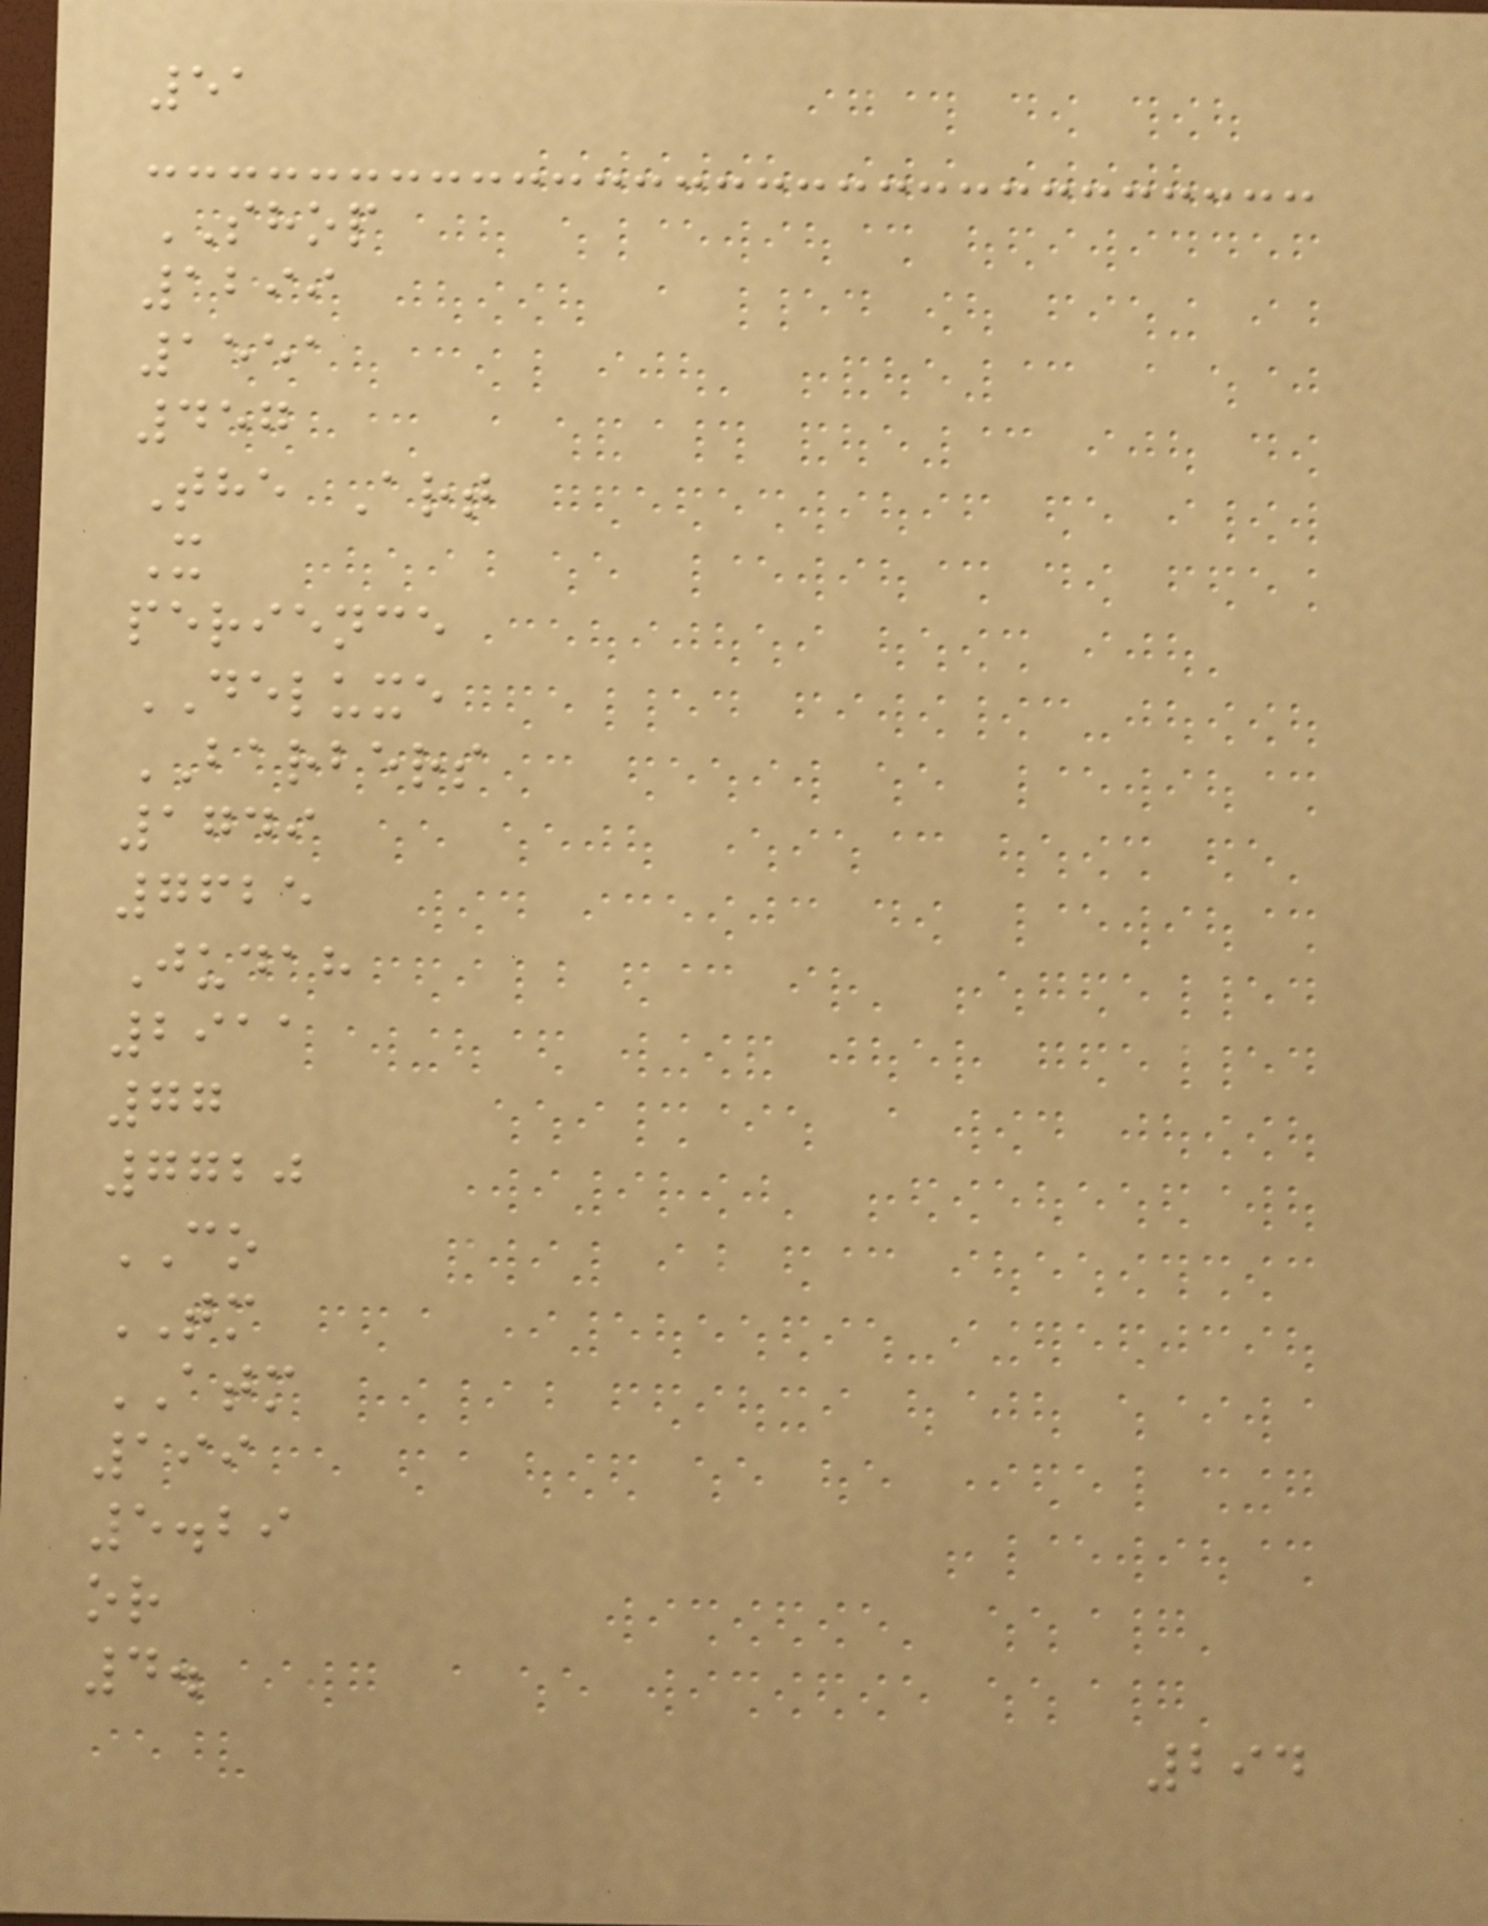51
SHOP
1299
1551
457
The Art
X
perience
DELUXE
BARBERS
1749
7625
Judah
2911
77
7720
CO
TM
ATM
199
5.29
or
4.
294
